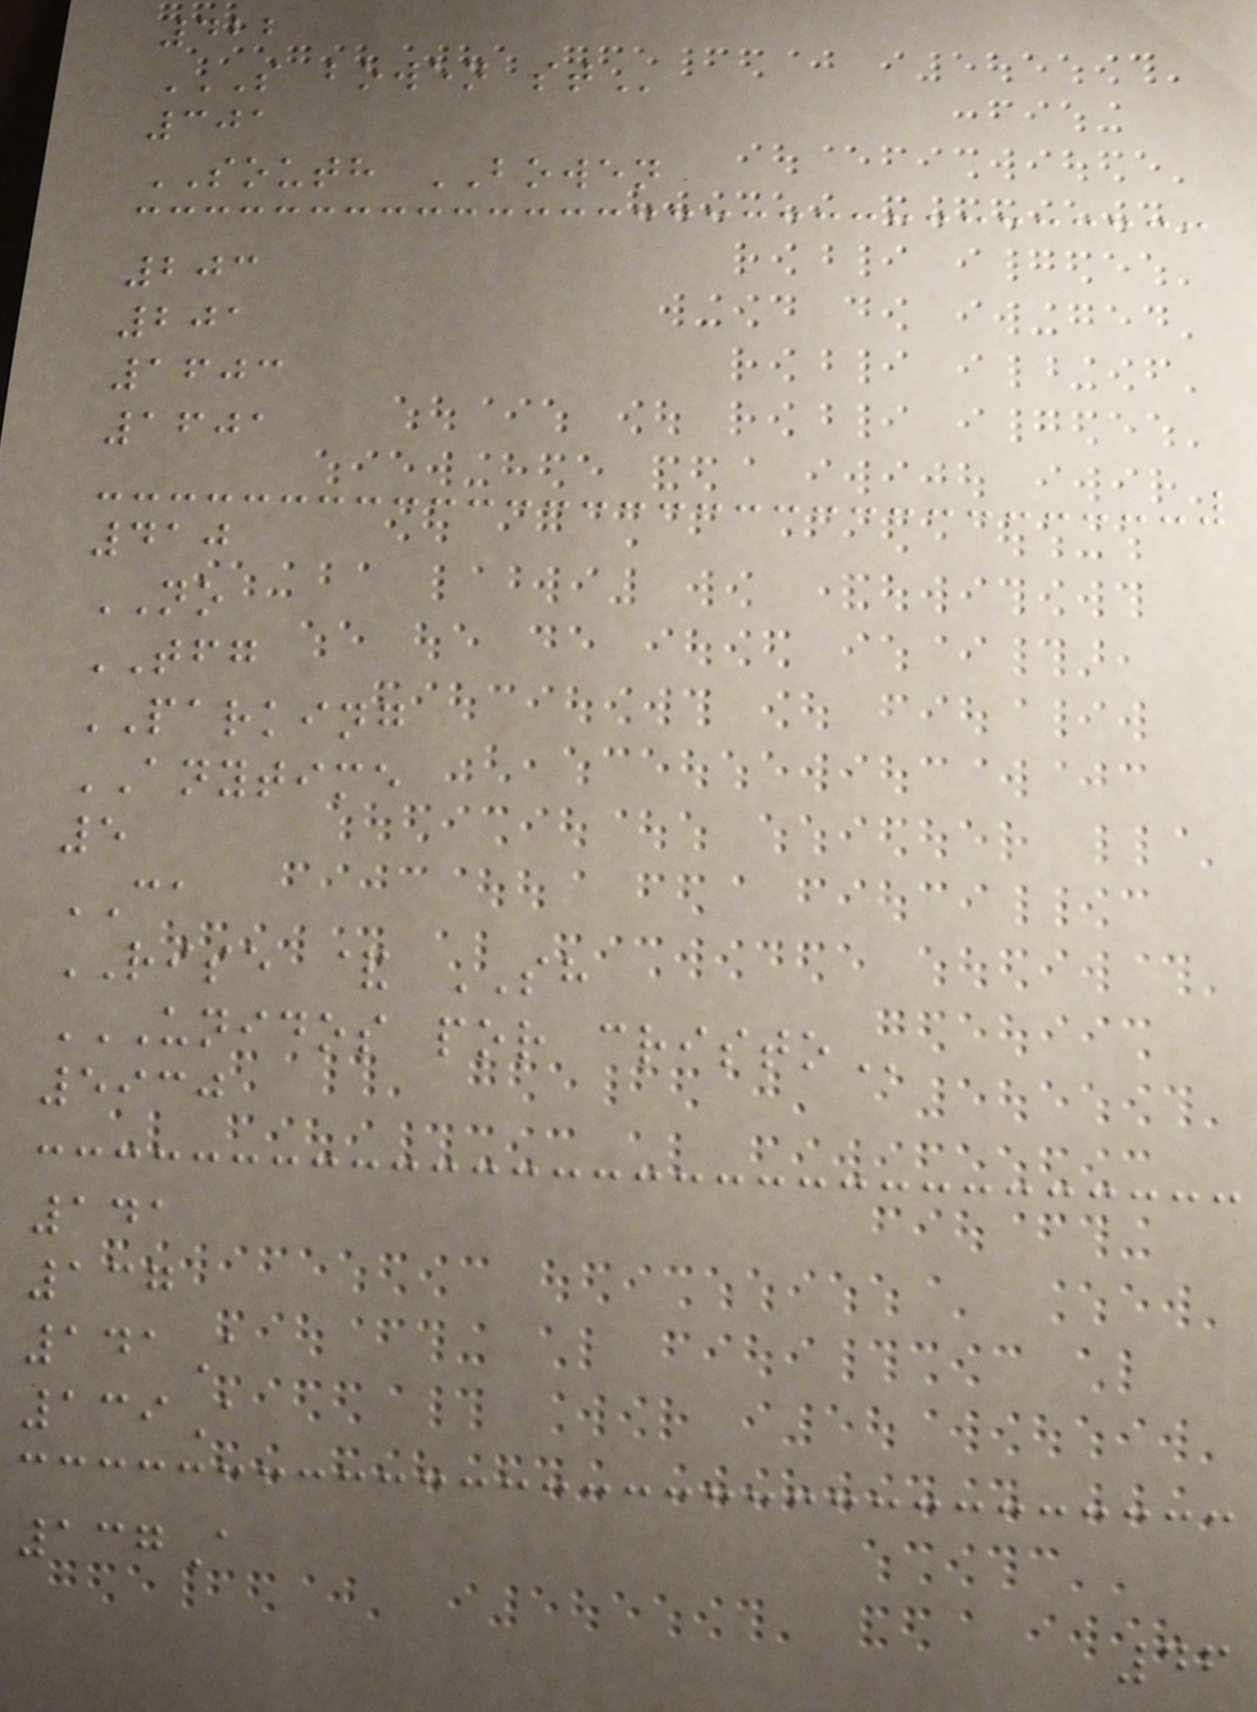422
S BOWEN ST
301
SOUTH BOWEN
203
201
1603
1601
410
NO
TFG
PARKING
ANYTIME
5
CA
RISE & SH
UNIDOS POR CRISTO
5930
141
137
141A
139A
137A
46
